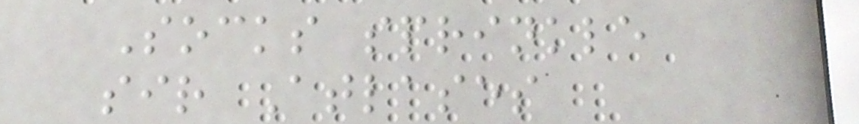Socks sprinkle
sir Atlases
